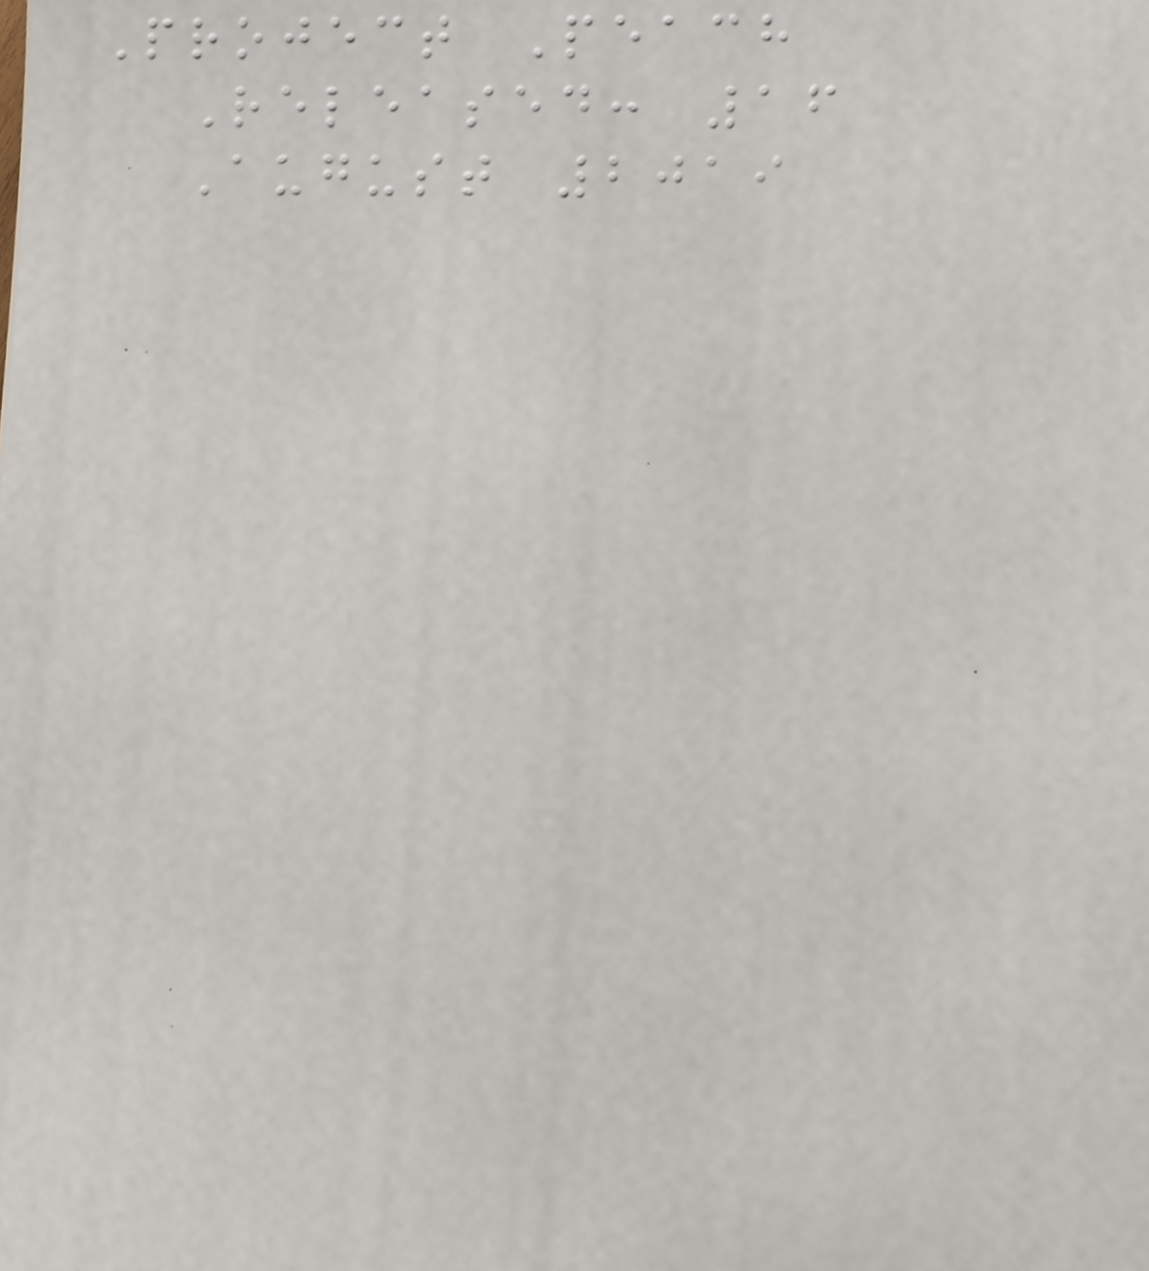Project Peach
Released: 16
August 2019
